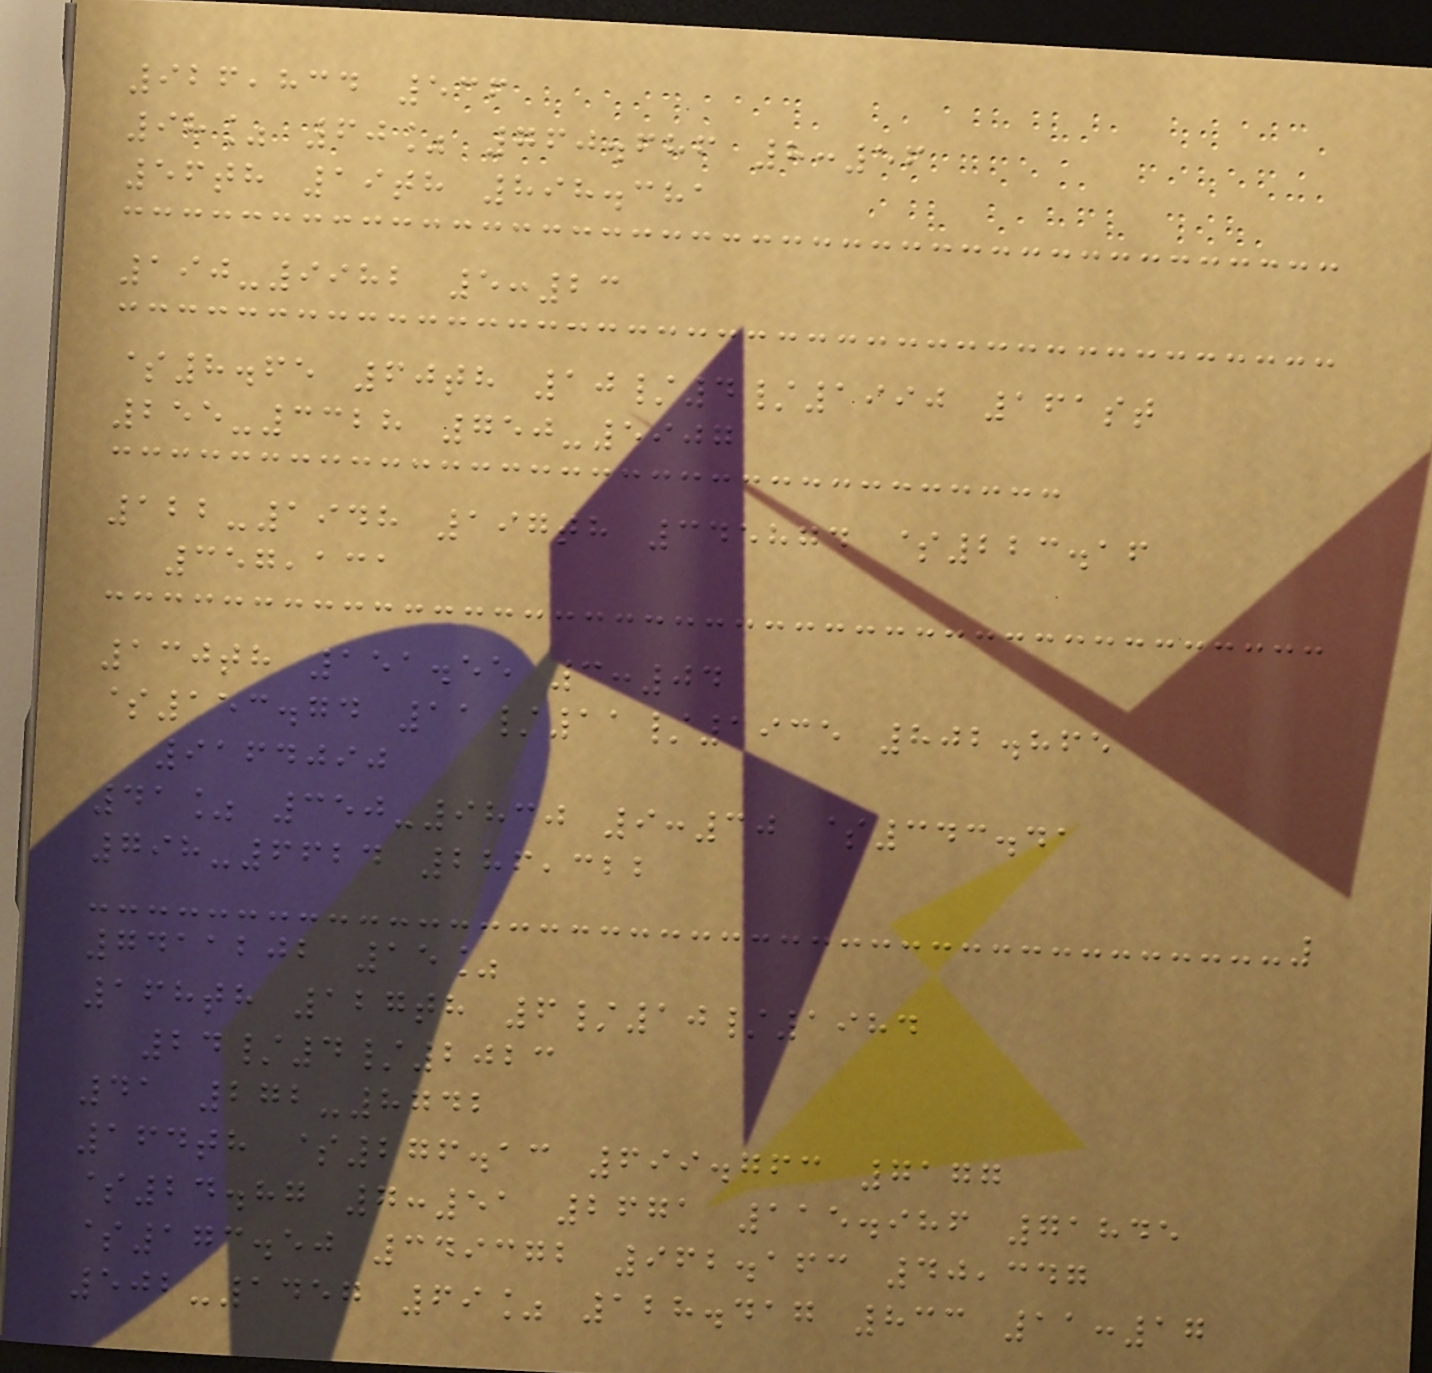926,834 536
98% 60% 760.686 8:56
56th 19th 898.381
190-9982 5:23
$8.65 60th 10/4/1990 161st
255-3328 750-5907
122-1948 197th 345874 $223.16
357,131
130th 151.55 3:04
$153.74 11/11/1935 802.865
9164090
41% 350-9830 9:30 $343.41
798-6624 286,322
7411202 15%
168th 127th 6/10/1984
24/4/2023
41 272-8742
164th $276.13 699.763 7177
$24.87 7:51 2671 115.986 71845
$173.50 349372 962.163 40,347
502-1457 69% 128.417 833 11:17
